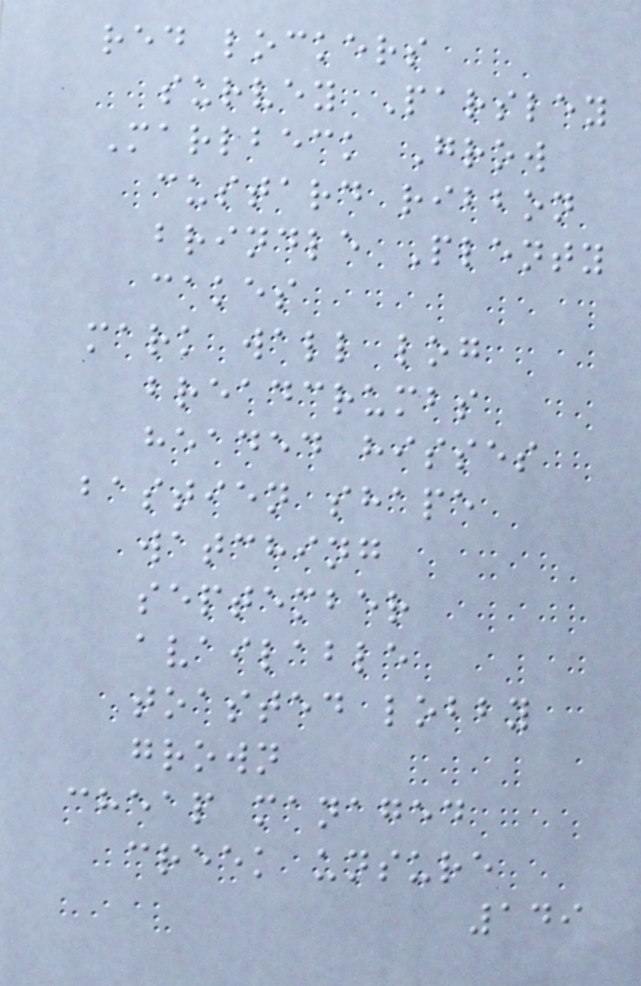red lockers
survey Parsley
Marlbeck Grow
custard ribbon
brindle Plenty
cakes
mark wall log
breadcrumbs
headed hisses
bastien shape
watching
september
available
toasted lobby
grown
cheap managed
creek unsure
149
